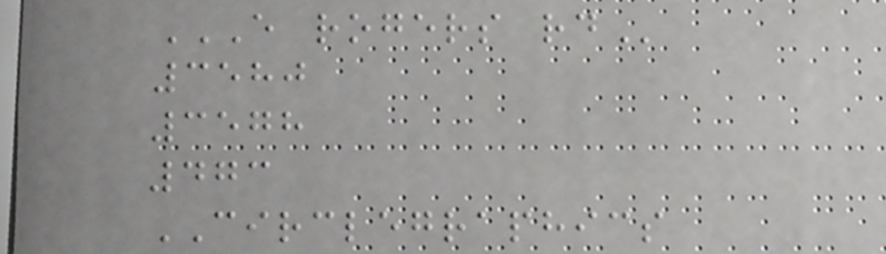E ROGERS RD
3580
3578
473
CIRCLEGRAPHICS
